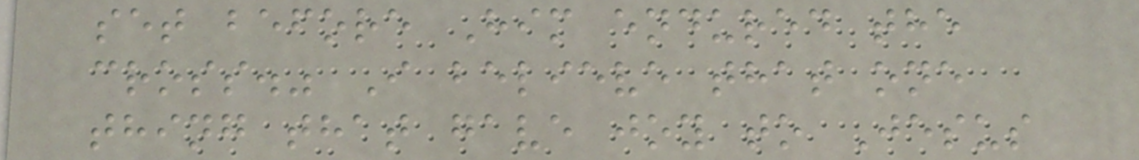set before Him endured the
cross." I believe that one
thing that gave joy to Jesus
